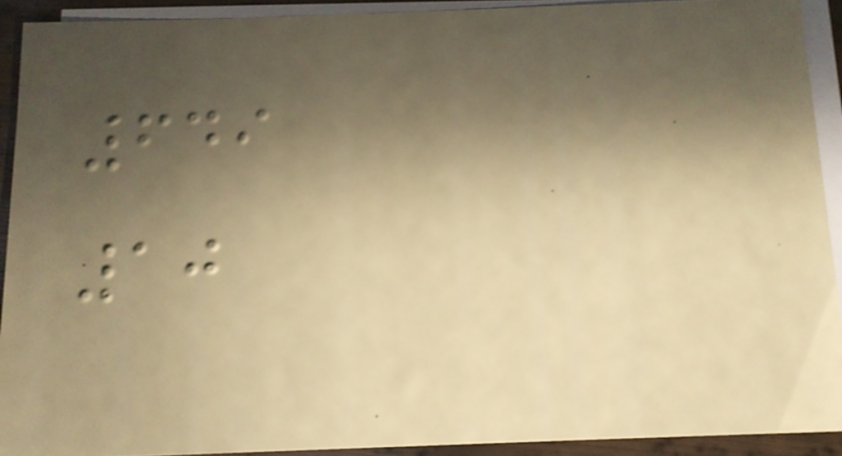649
10
